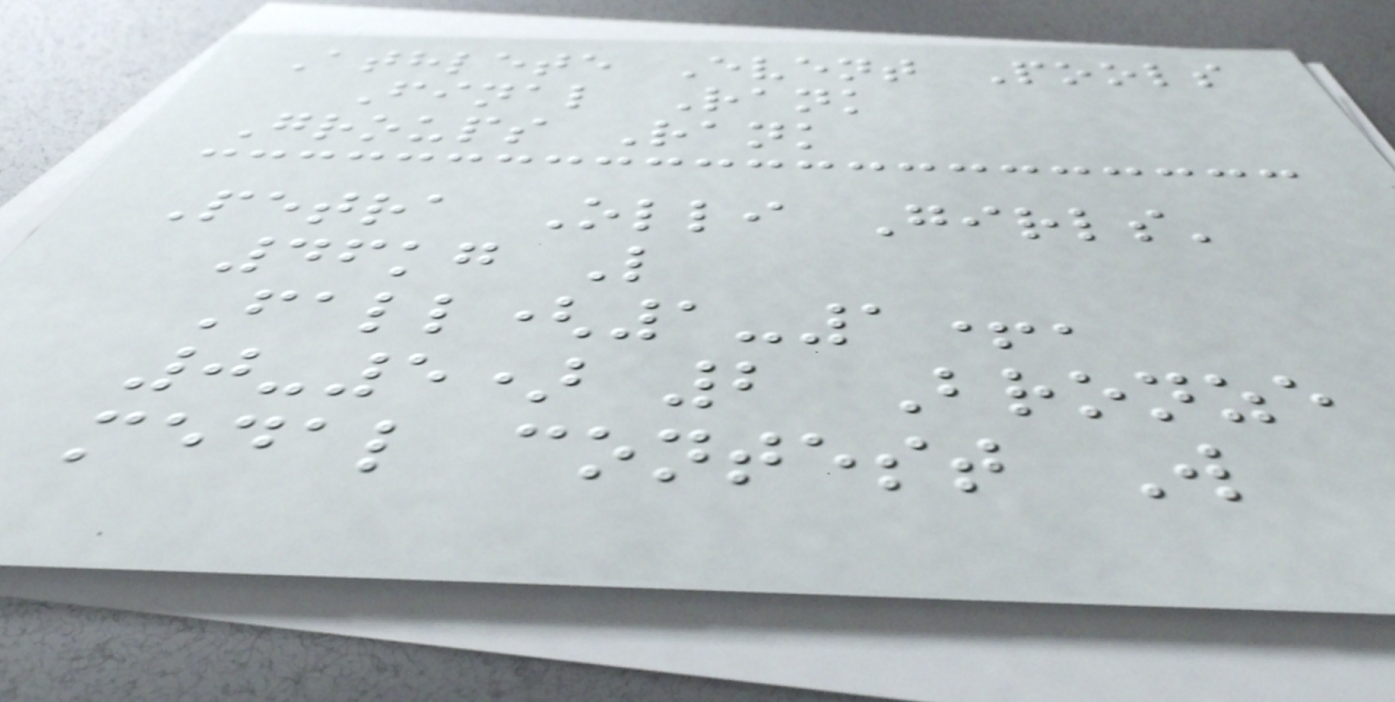Athlete Event Pools
Final Rank
Groups Rank
Petra Olli Girls'
46kg L
Fall(1-1+,
0-5) 2 Bronze
medal contest W
